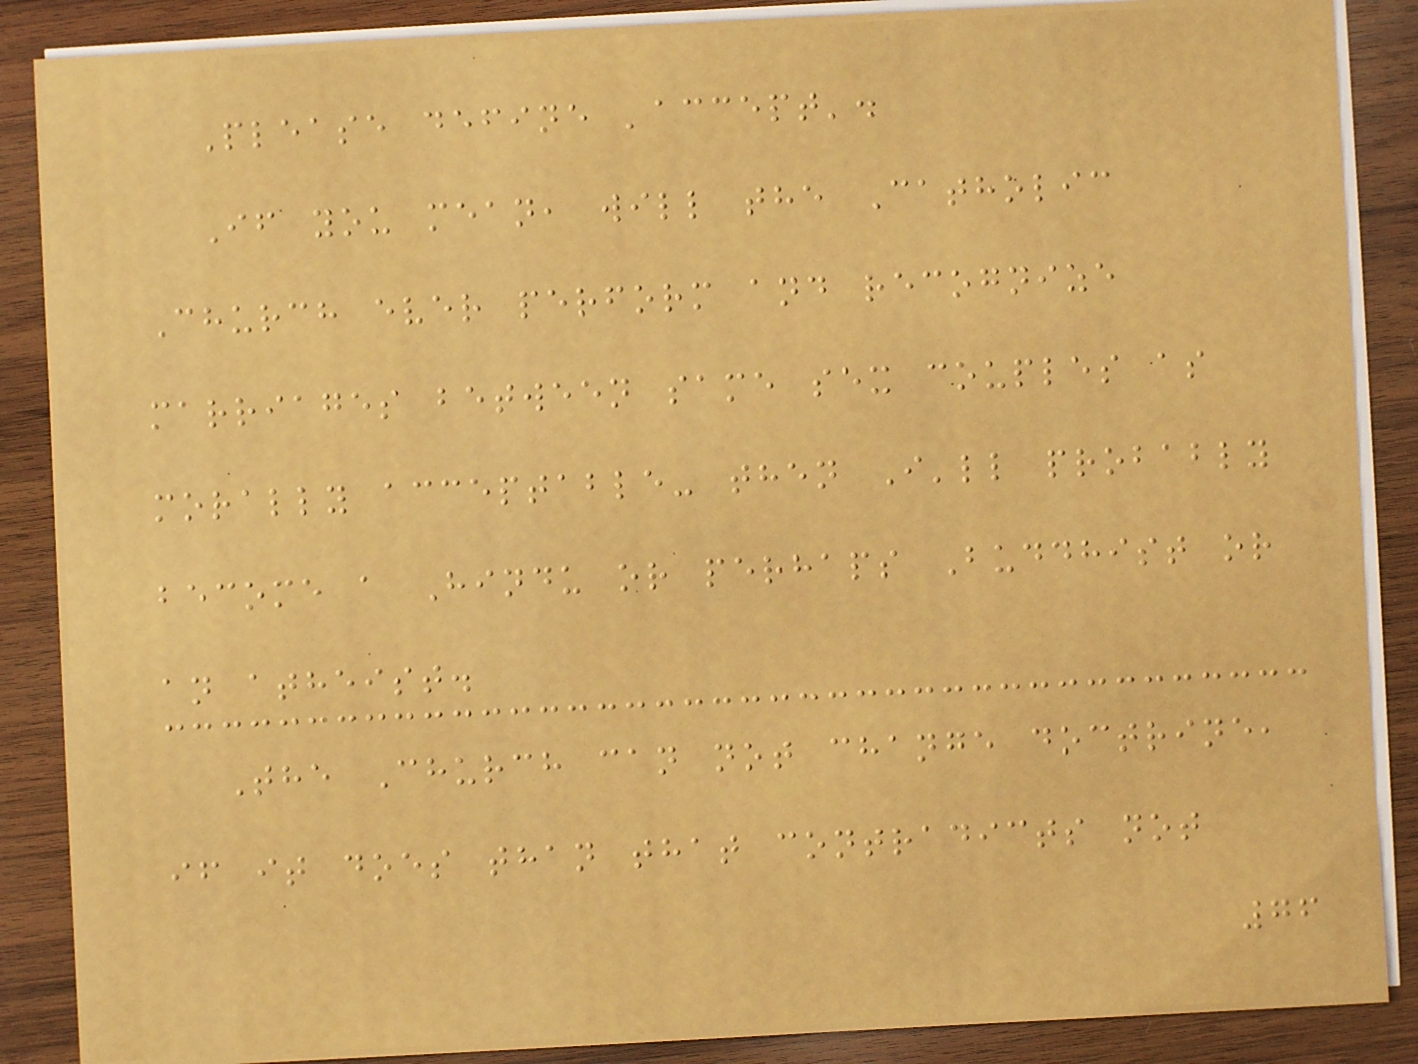Please define 'accept'.
If you mean, will the Catholic
Church ever perform and recognize
marriages between same sex couples as
morally acceptable- then I'll probably
become a Hindu or perhaps Buddhist or
an atheist.
The Church can not change doctrine,
if it does than that contradicts not
76
